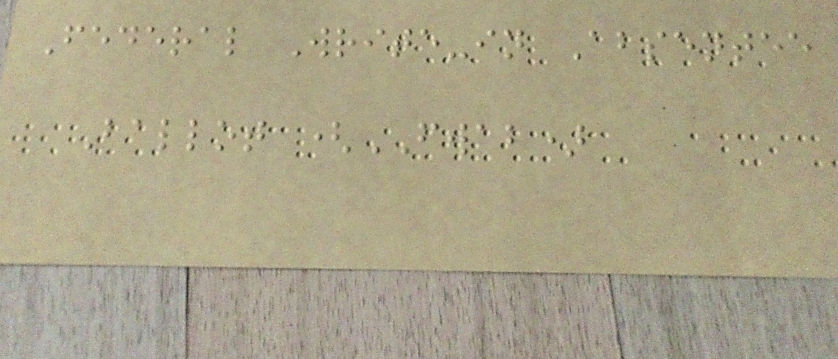Federal Write-in Absentee
Ballot (FWAB)
